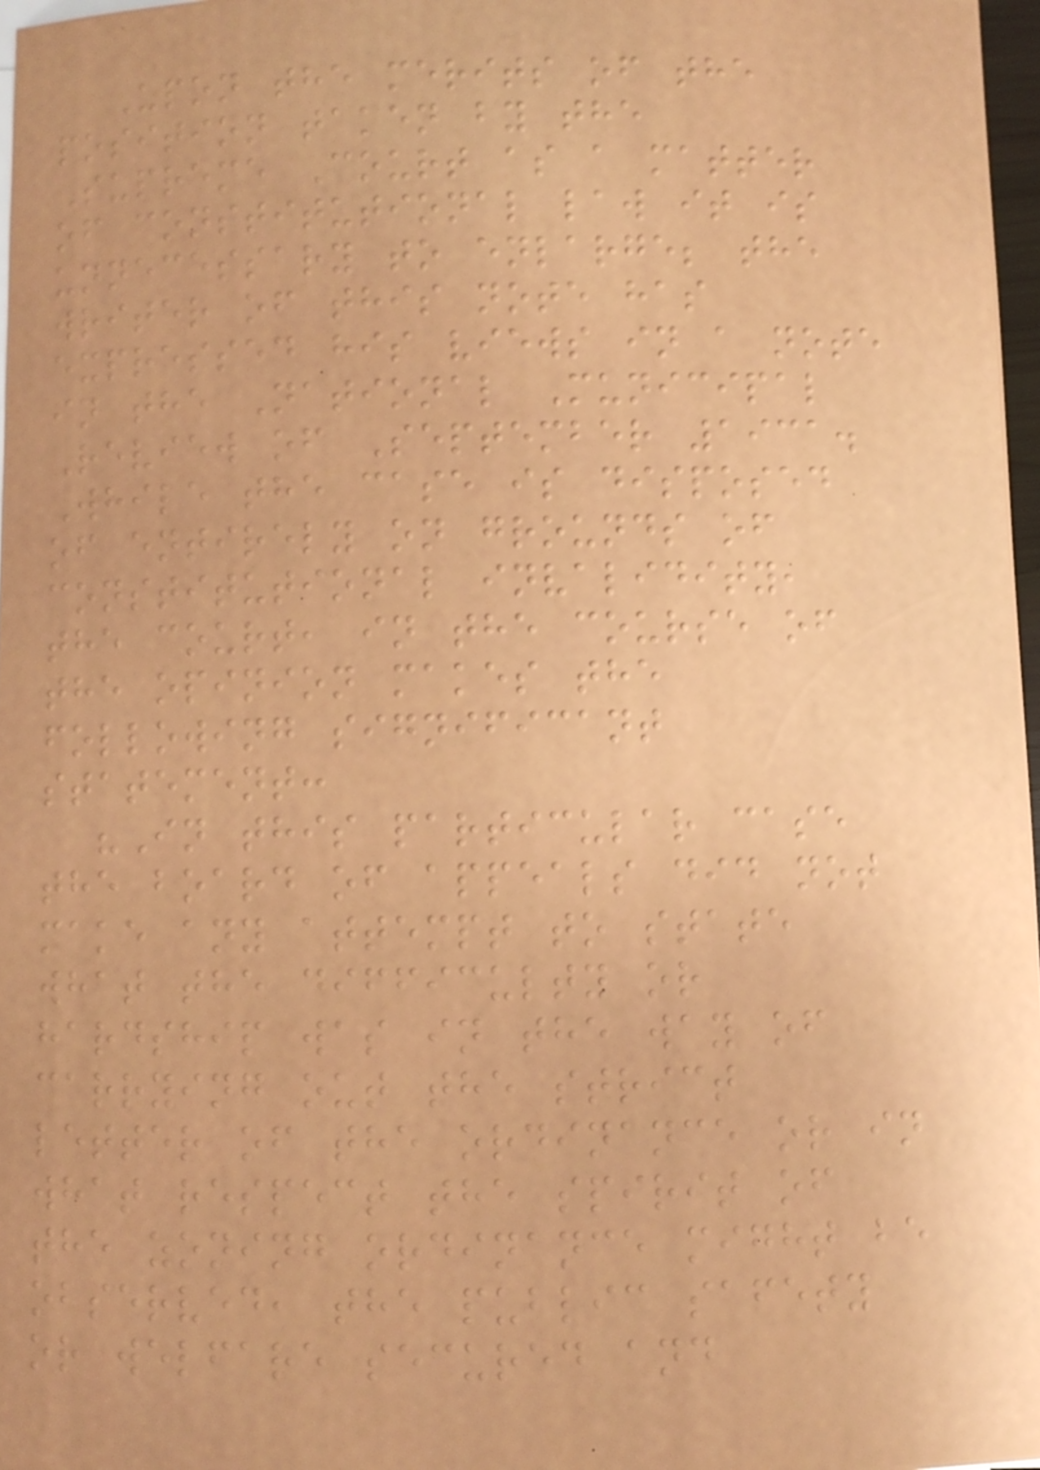Upon the merits of the
position taken by the
Supreme Court as a matter
of constitutional law it is
unnecessary to enlarge; the
writer of this note has
expressed his views in a note
in the National Municipal
Review of September 1931.
While the case is disposed
of entirely on grounds of
constitutional invalidity,
the court, in the course of
the opinion makes the
following significant
statement:
"In this particular case
the board of appeals did not
make any attempt to state
what the difficulty or
hardship was in the way of
carrying out the strict
letter of the ordinance or in
what respect the spirit of
the zoning ordinance might be
observed, the public safety
or welfare secured and
